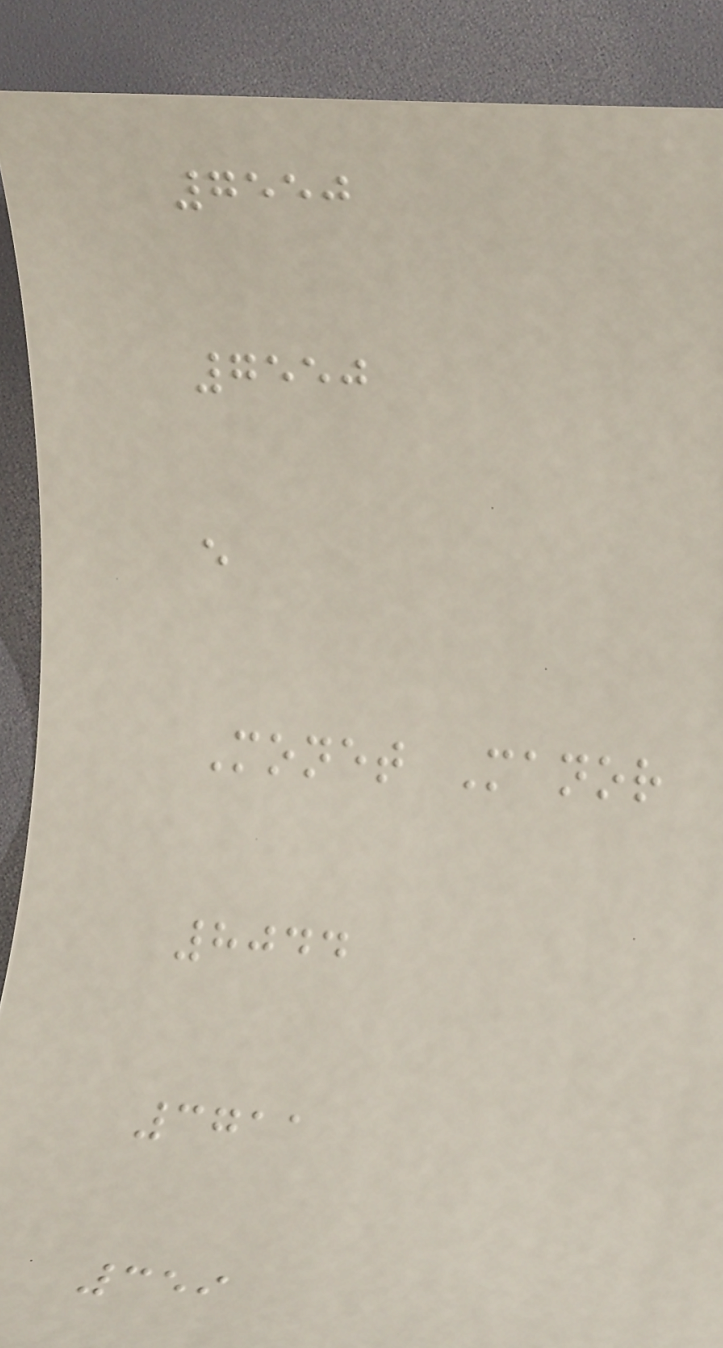7550
7550
e
Monet Manor
8044
3711
359
